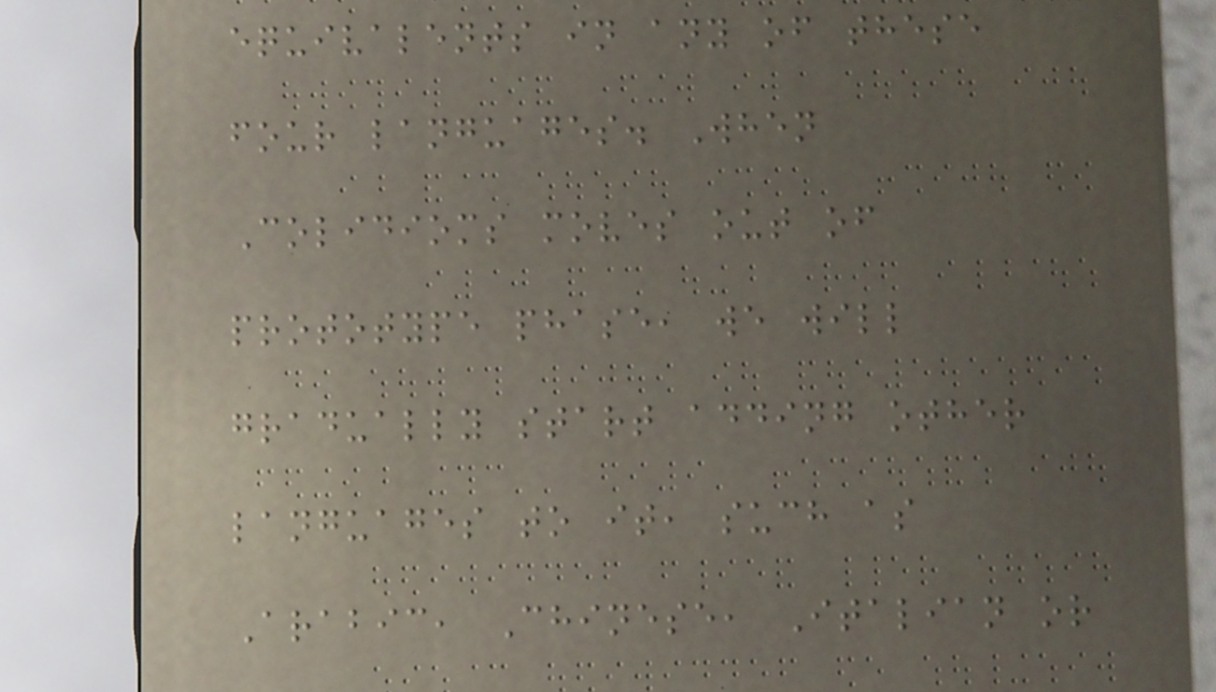equivalents in any of these
four languages. When
Colidioms moves out of
prototype phase, we will
gradually start adding other
languages to it, such as
Arabic, Chinese, Italian or
